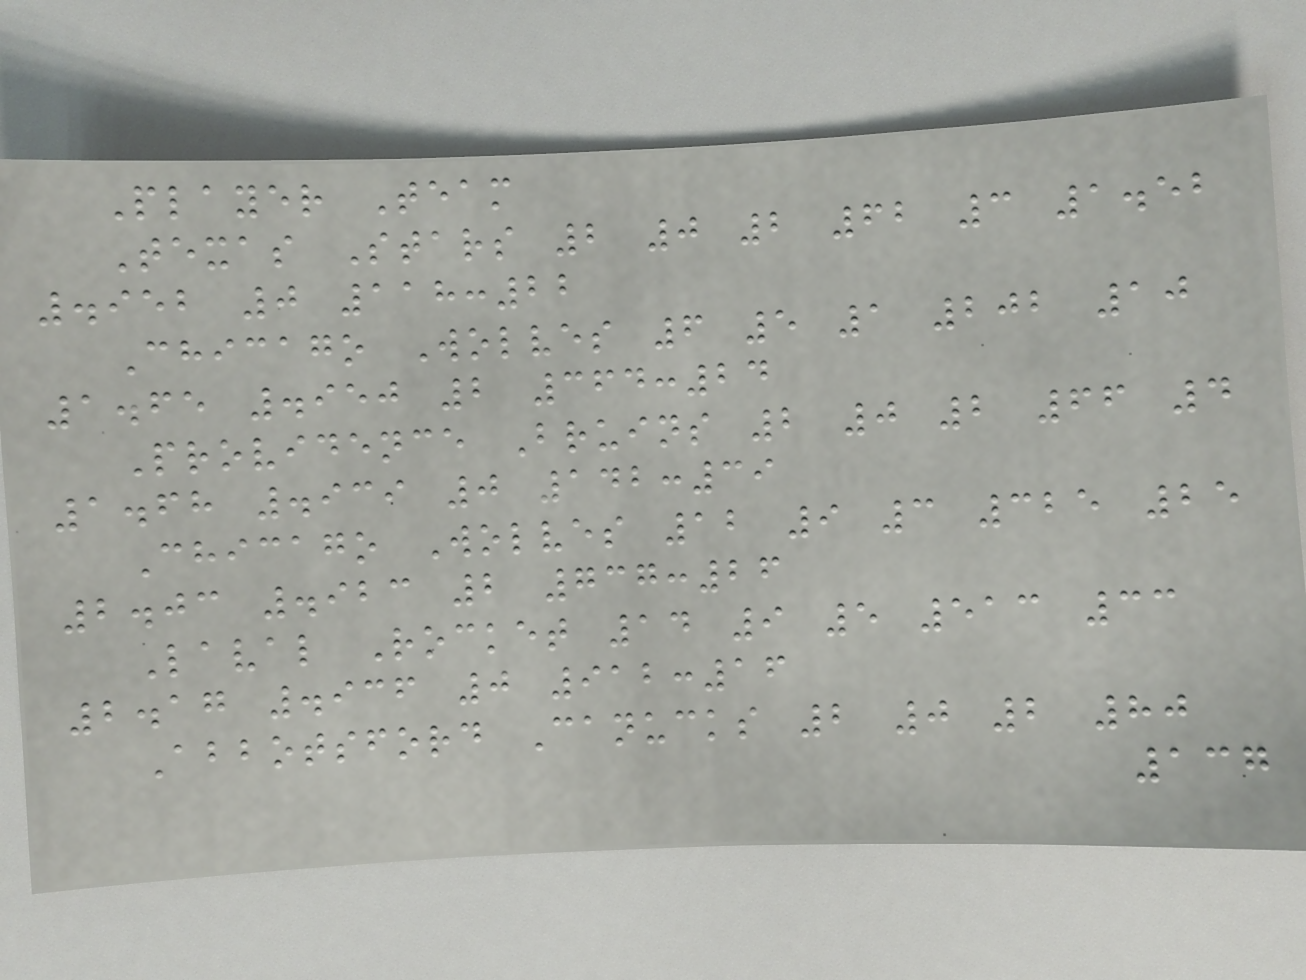Player Team
Texas Stars 2 0 2 62 3 1.52
.952 0 118:22
Chicago Wolves 6 5 1 202 10
1.65 .950 2 364:24
Providence Bruins 2 0 2 66 4
1.68 .939 0 142:39
Chicago Wolves 12 9 3 325 25
2.03 .923 2 737:26
Laval Rocket 14 9 5 513 33
2.17 .936 0 912:16
Abbotsford Canucks 2 0 2 80
137
